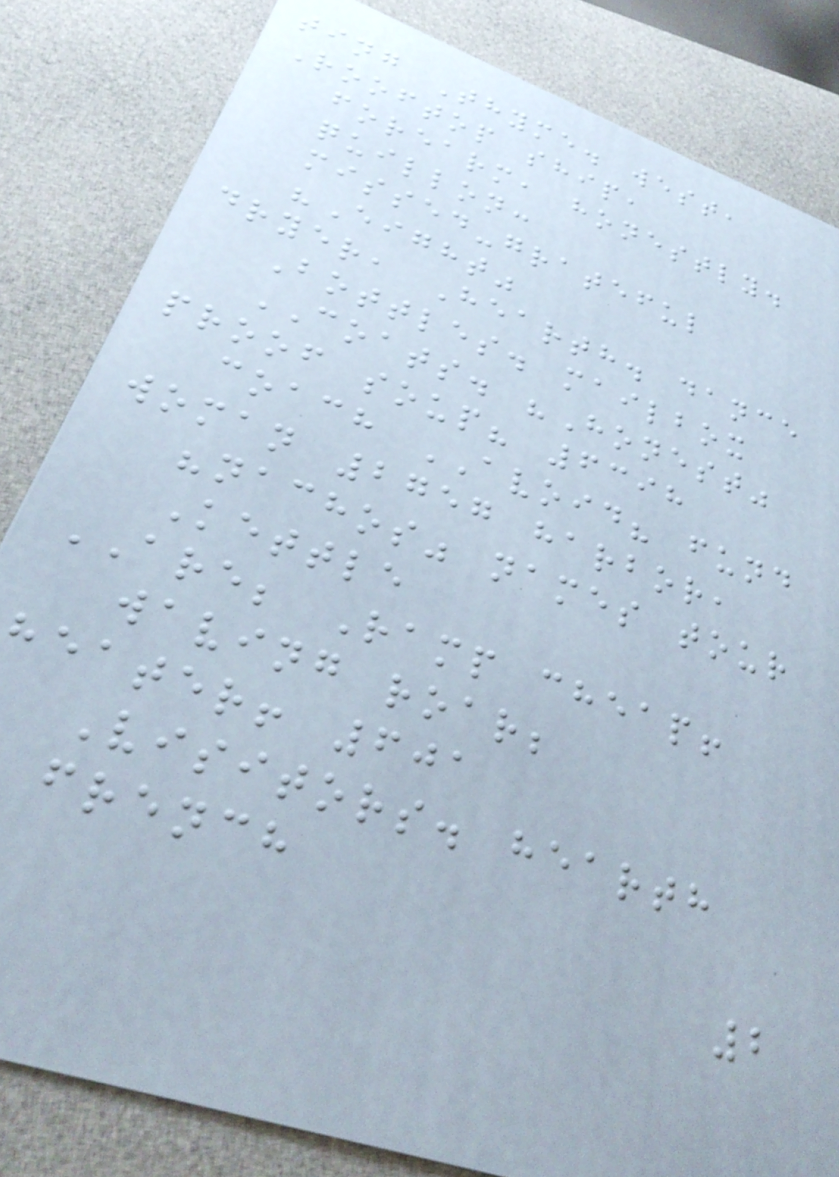ting Thyme. west,
Rooftop ship,
forearm, honestly.
quillon:
missed-grateful
"Eight"
dryer, Hearth. dance
Bottles. mailbox
COATS. "Honest"
proof soup? 6398
coach AVOID? fund
woman 2757 harbor,
"nachos" names tour
Kettle
ARE; Ramp cheap!
waving roar;
heater! 601
Visitors. hearth
french
2
